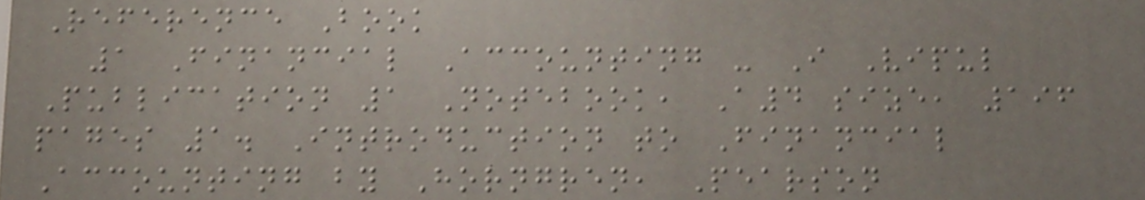Reference Book
1 Financial Accounting - I Vipul
Publication 1 Notebook, A4 size, 196
pages 1. Introduction to Financial
Accounting by Horngren, Pearson
